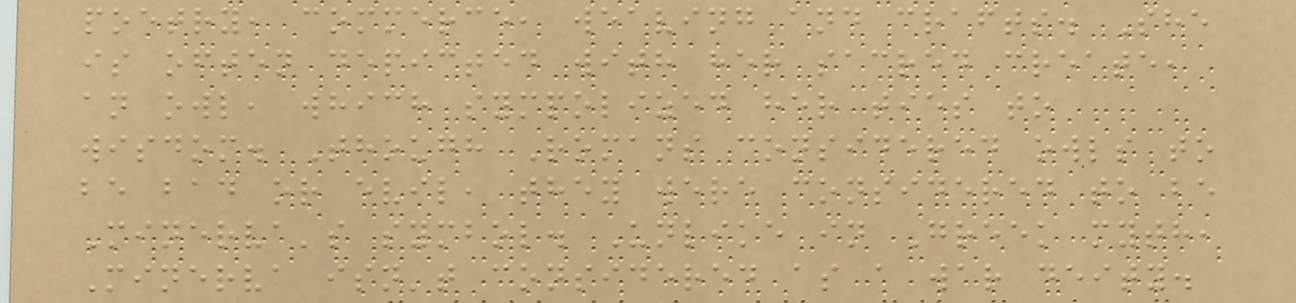poetry, commerce, weaving and crafts. She
is often depicted with her sacred create,
an owl, which sympolized her ties to
wisdom. Though Romans considered owls to
be bad or evil, they were considered to be
Minerva's symbol. Unlike in Greek myth,
Minerva isn't considered as a war deity.
